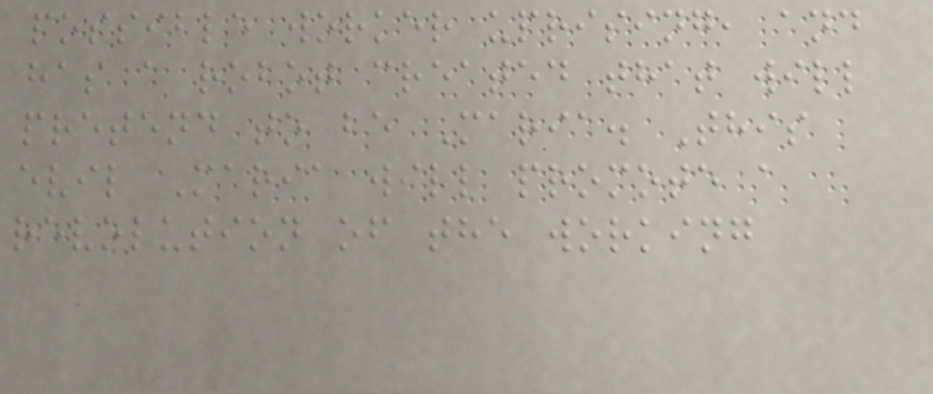possible worker uprising, and
has a robot created that will
pretend to be Maria. This
evil Maria will promote a
revolution of the working
